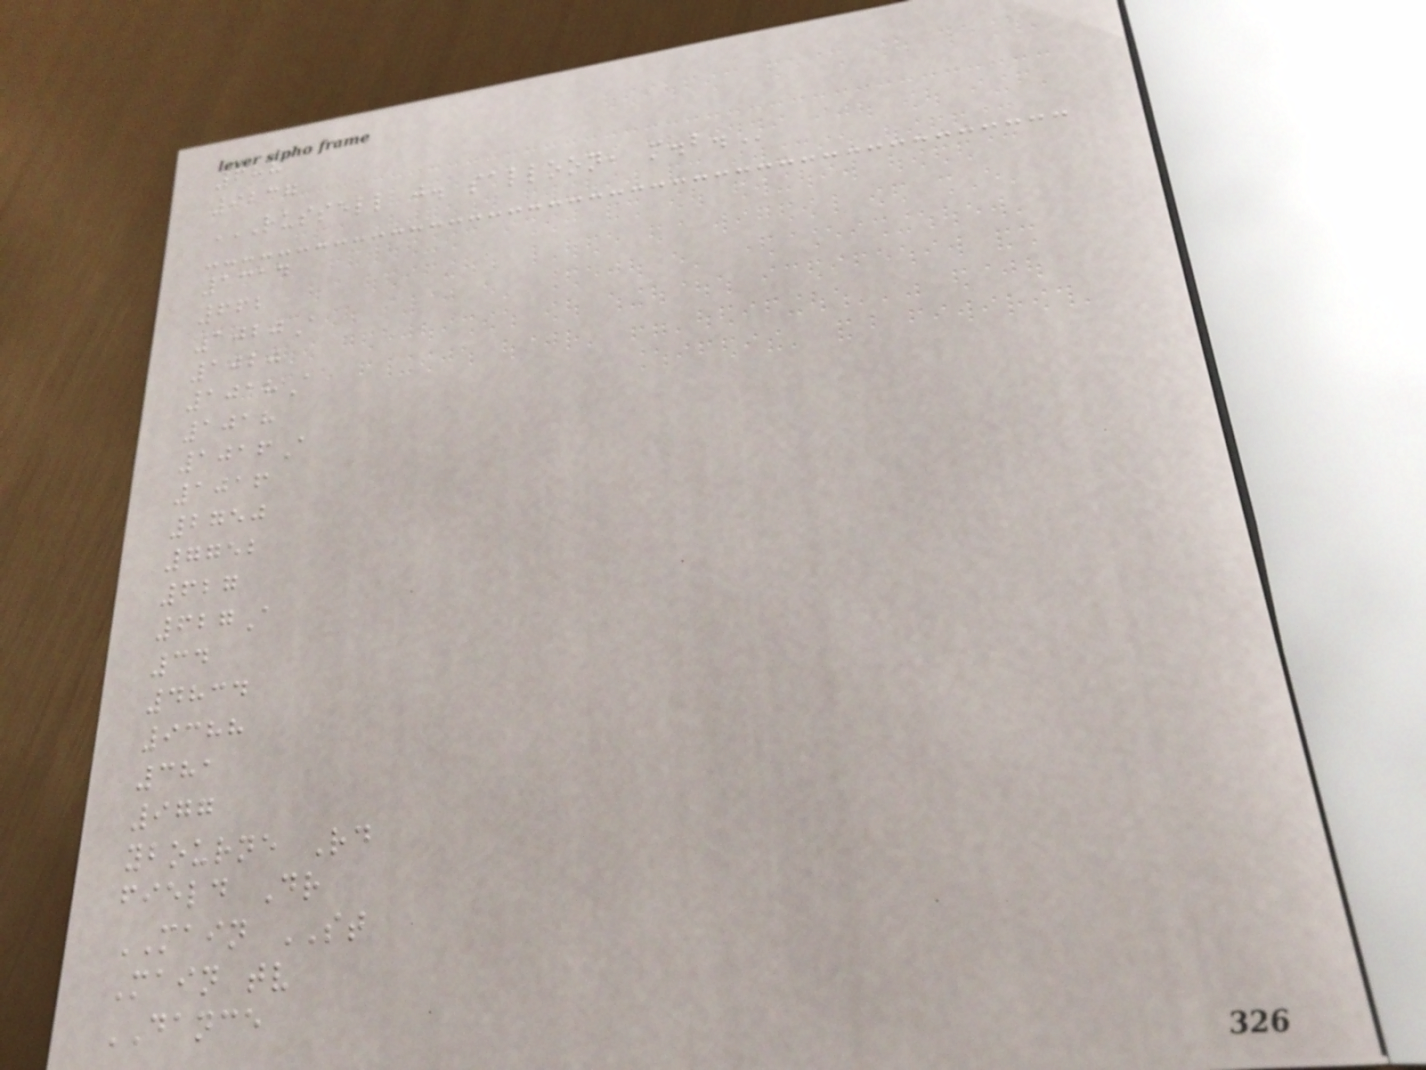688
9237
RUSSELL J. SALLOON, M.B.
1314
662
1020A
1020
1018A
1018
1016A
1016
2750
7752
627
627A
34
4834
9388
381
977
ybourne Rd
field Dr
MAIN ST
Main tv
DANCE
